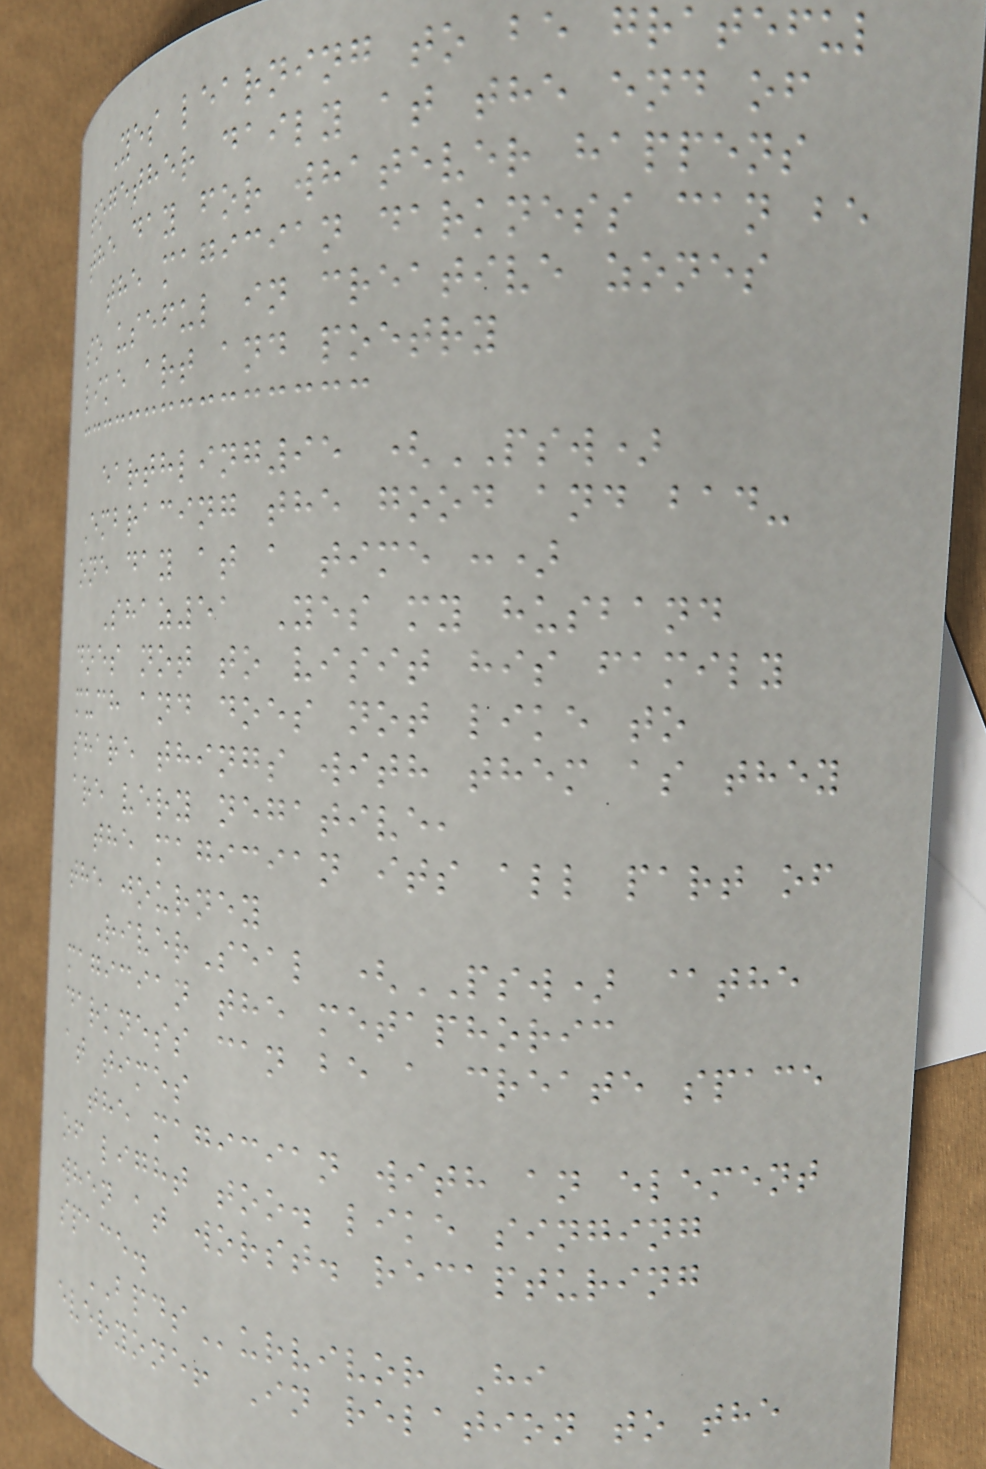Yes learning to be grateful
together daily at the end of
the day for whatever happens
the magician darkness can be
so useful in creative zones
like art and poetry
earthling95 (PSW)
Embracing the good and bad-
one day at a time :)
Shaz51 Yes my husband
does not to visit his family
much and does not like to
share things with them as they
are very negative,
the magician its all part of
the journey
RiverSeal (PSW) @the
magician the metaphoric
darkness can be a create space
at times
the magician with an element
of light too. like singing
when at worst. recapturing
space.
BPDSurvivor Hi
everyone! In relation to the
